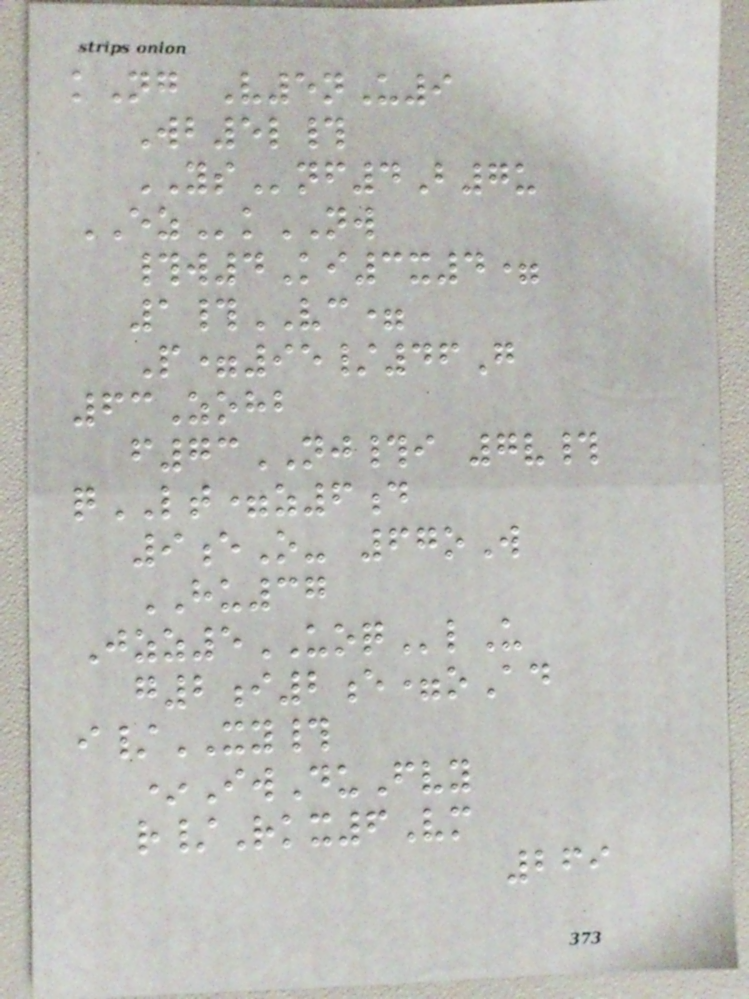kNg V5nU9
Wb5l#
YSnf4B7u
EZkNW
#w4Ki3x4=
1#VC=
P=95/46G
63Zohb
f73NJ#i 7v#
qLT=z6d
9eO- 67oW
HU37
Jzz5UOQlU
g2i2e=oAd
i/XY#
*IwDuFvy
r/Rkx6Vm
269
